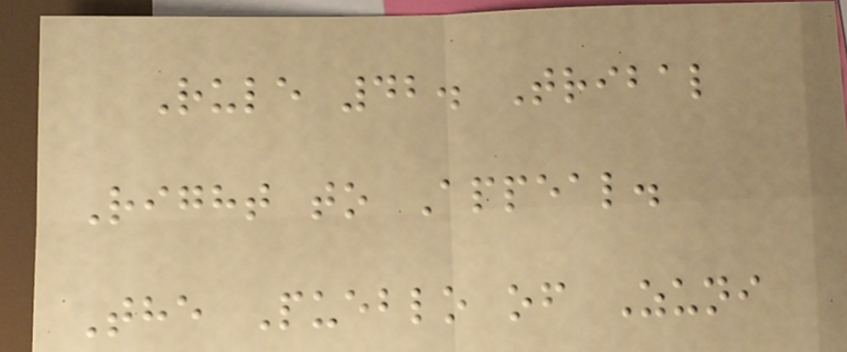Rule 42. Tribal
Right to Appeal.
The Pueblo of Zuni
